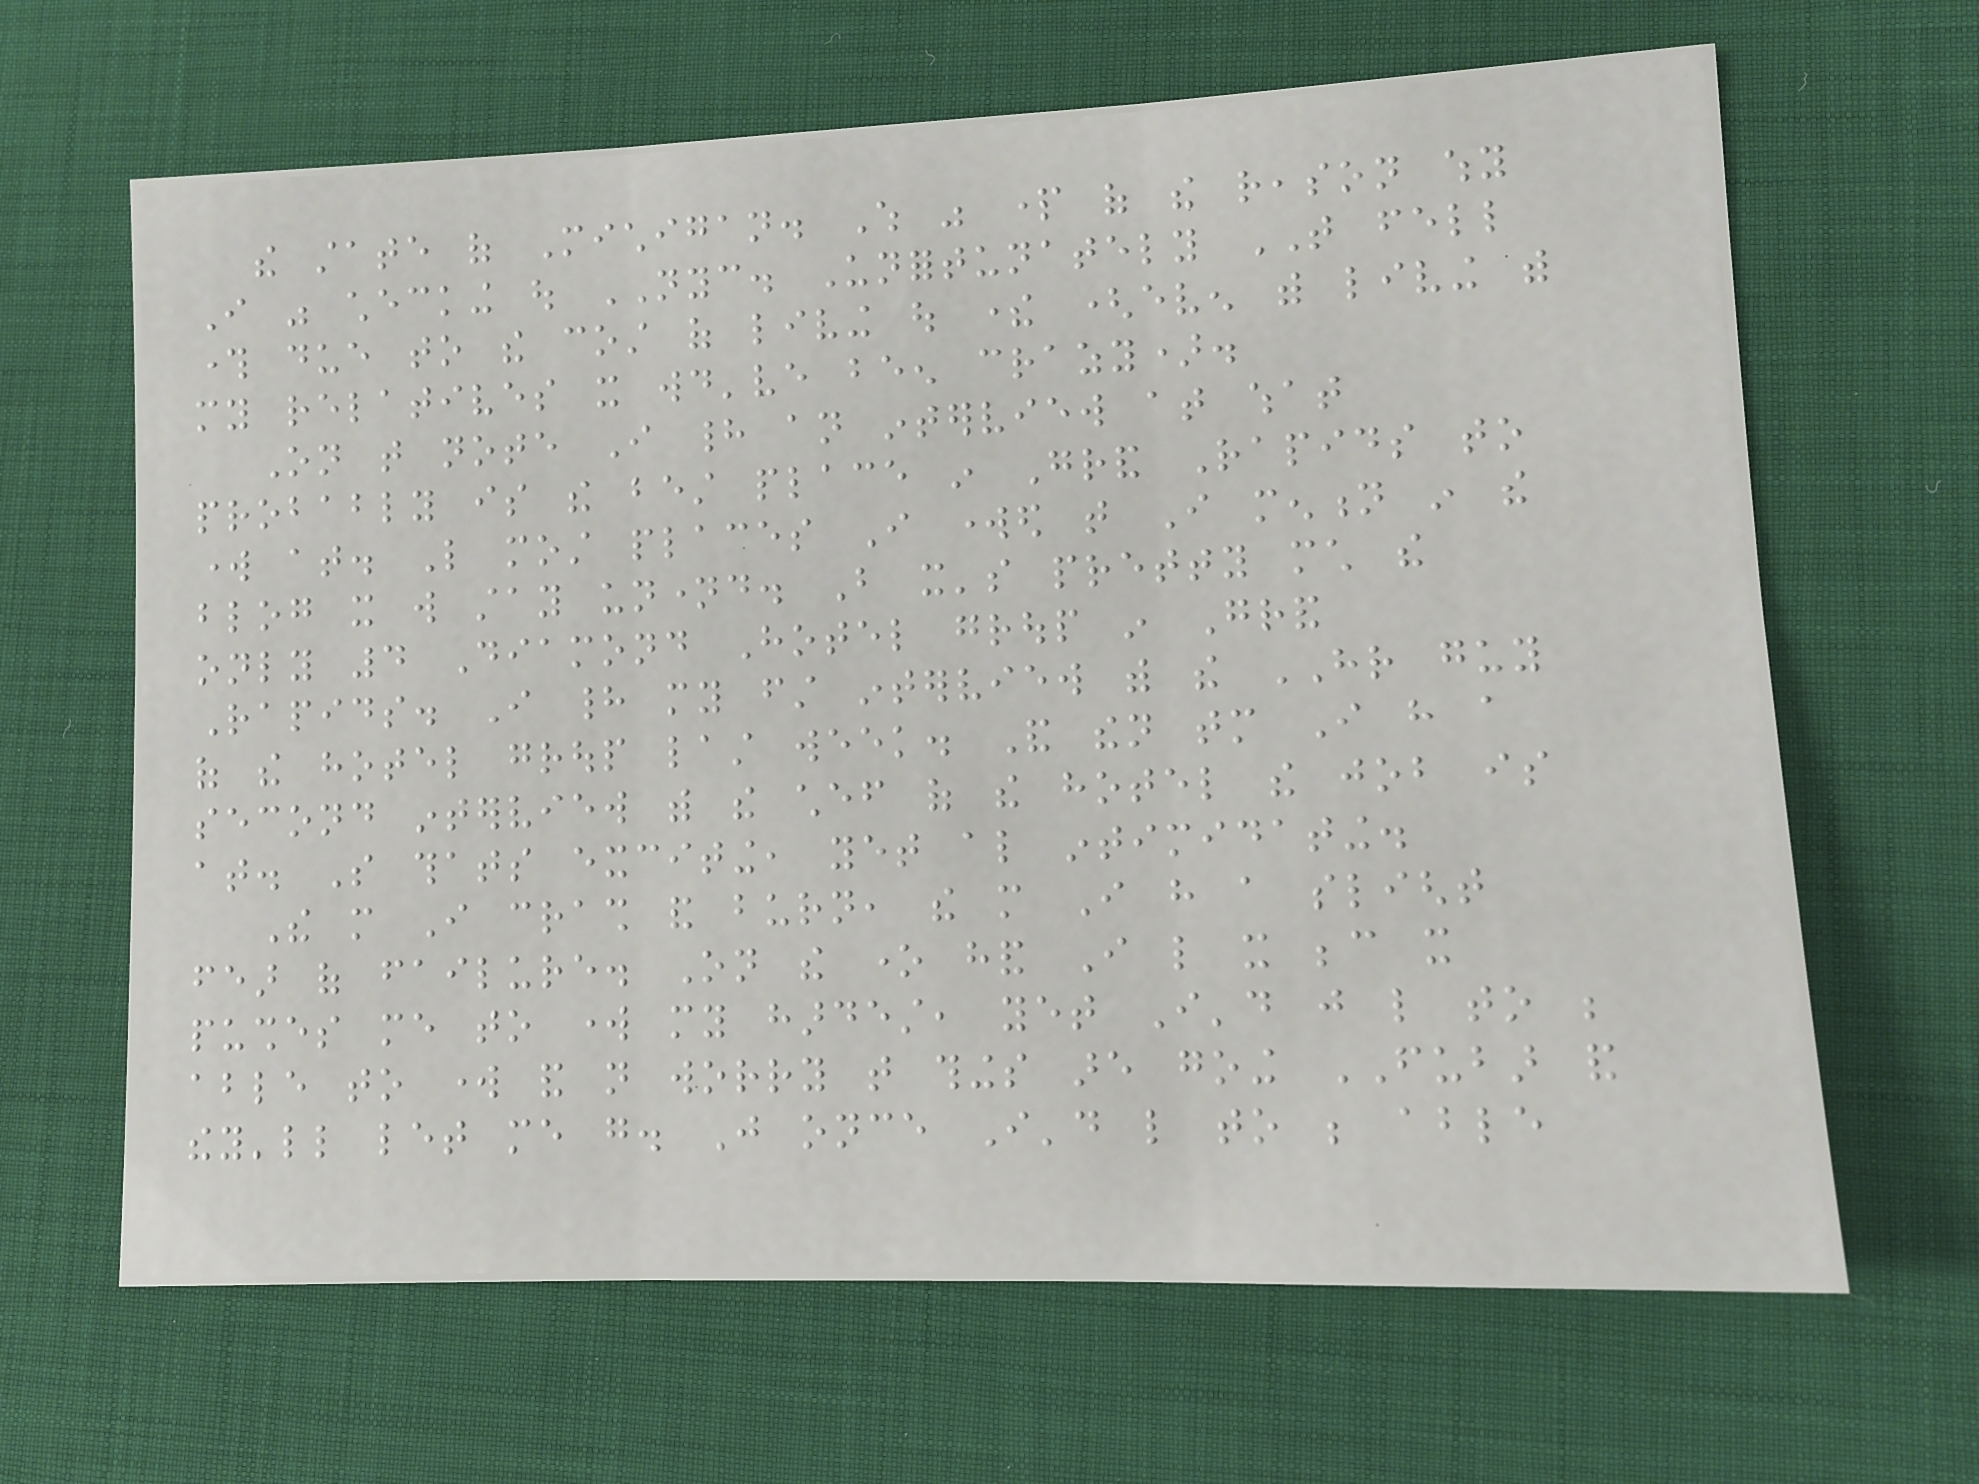the state of Michigan. Which was part of the reason why
I was checking out NYC. Unfortunately THAT fell
through due to the cost of living out there (even with living with
my relatives it would've been crazy).
On that note I had an interview at what
probably is the best place in Grand Rapids to
work at. Like most places I worked that I mention in the
blog it will stay unnamed. But it's pretty much the
only 4 Diamond Hotel group in Grand
Rapids. I had my first interview with the HR guy
of the hotel group last week. And then tomorrow I have a
second interview with the chef of the hotel the job is
at. So thats exciting, yet also intimidating.
The more I crash and burn, the more I have a slight
fear of failure. On the one hand I like it because it
pushes me to work my hardest, yet I'd just like to be
able to work and not worry that things are going FUBAR and
they'll let me go. Just once I'd like to be able
